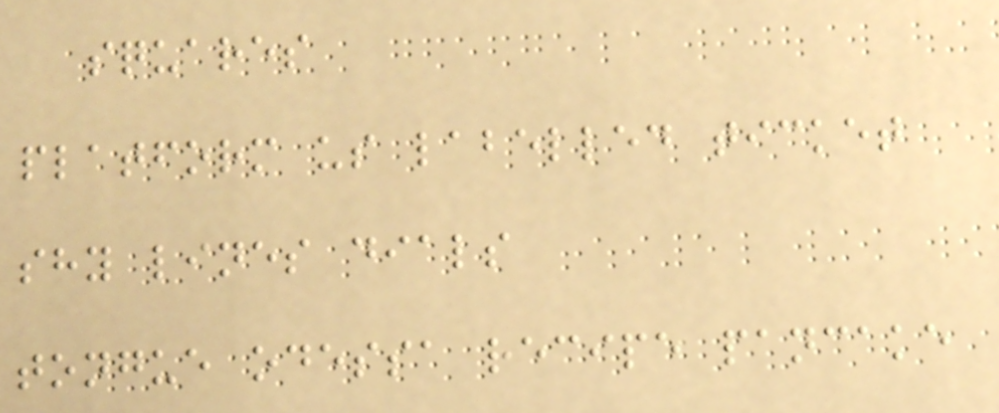squares
platform us labelled ticket
shy lines dials
tongue odessa recipe pancake
